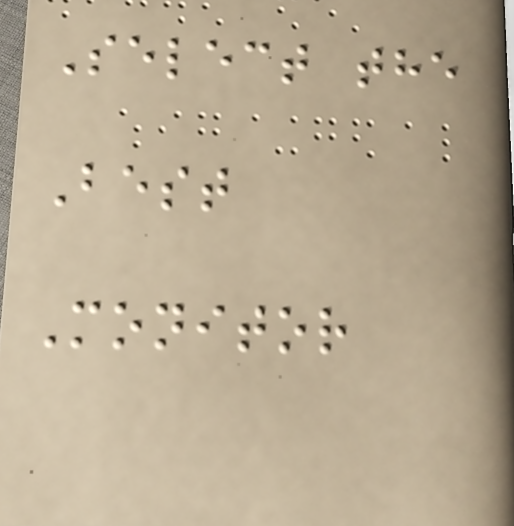Select the
Best
Monitor
